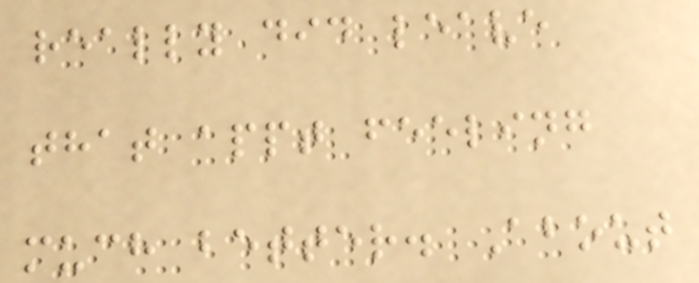really did leave
that appt feeling
much better. About
